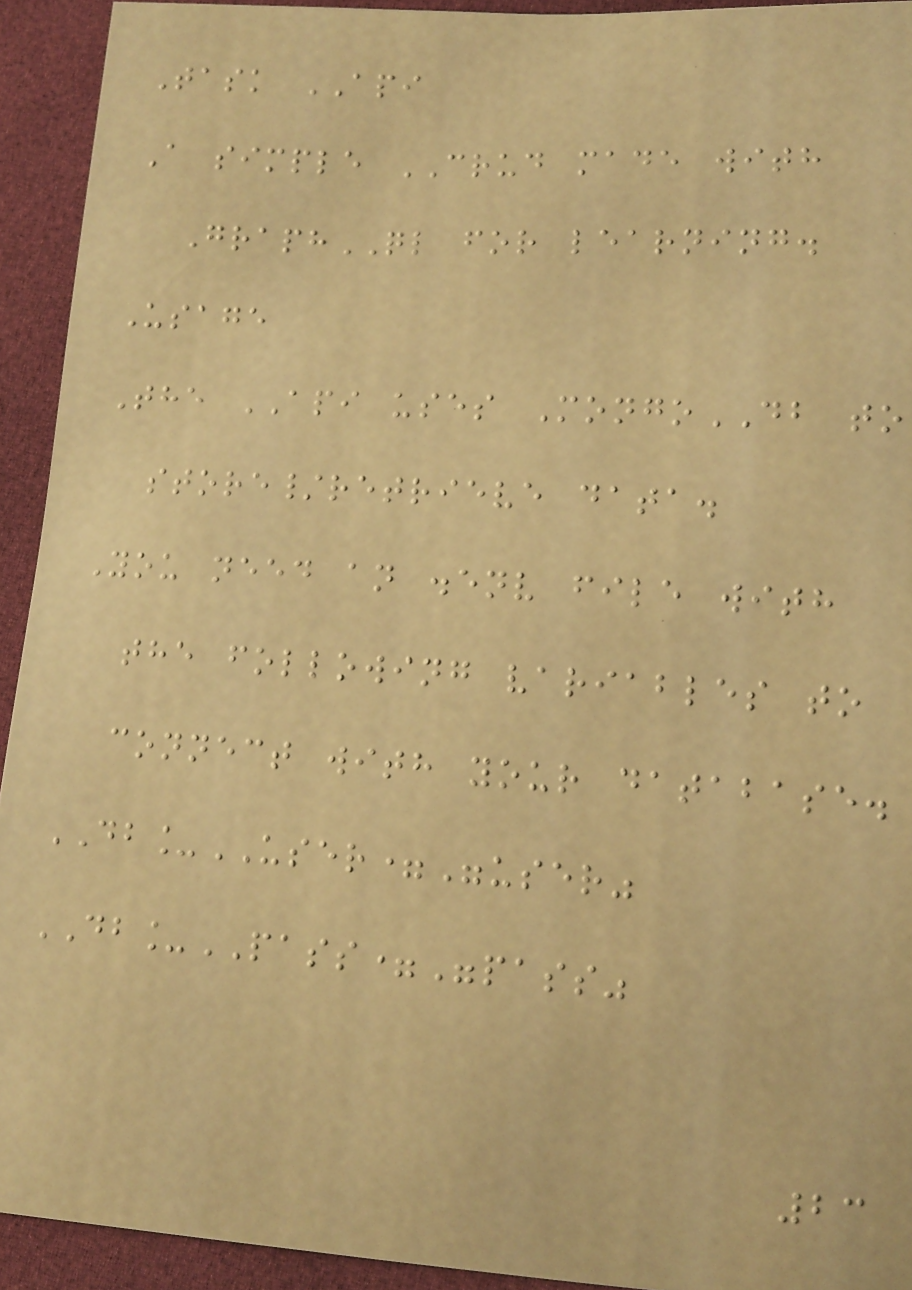Task API
A simple CRUD made with
GraphQL for learning.
Usage
The API uses MongoDB to
store/retrieve data.
You need an .env file with
the following variables to
connect with your database.
DB_USER="user"
DB_PASS="pass"
23
